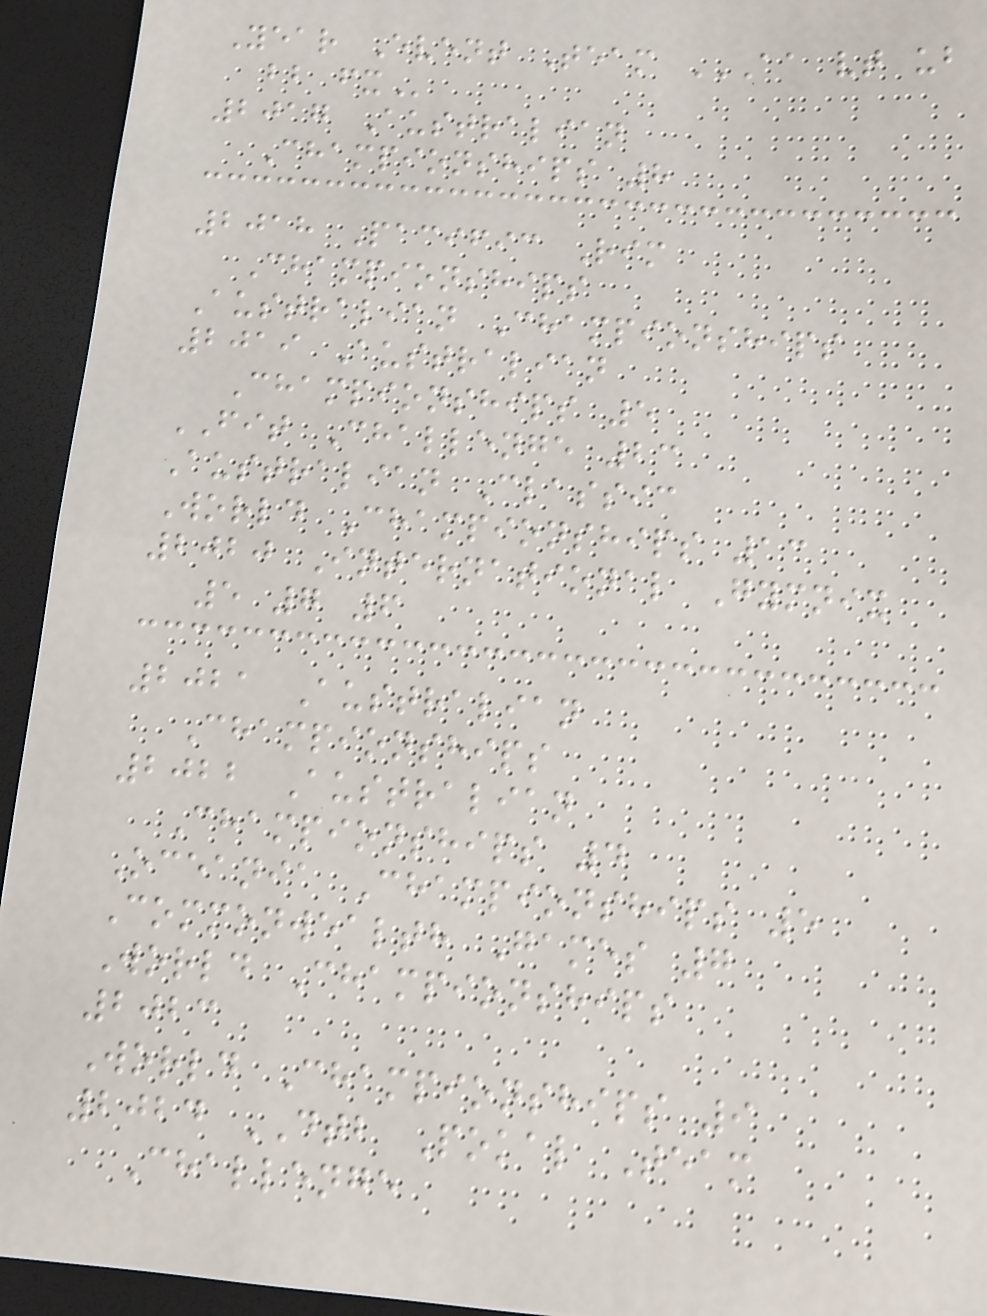Year Event Team AA VT UB
BB FX
2017 Australian
Championships 8
2018 Pacific Rim
Championships
Australian Championships
2019 Australian
Championships 5
FIT Challenge 23
Australian Classic
World Championships 13
2020 International Gymnix
5 7 6
2021 Australian
Championships
2022 Australian
Championships 4
Oceania Championships 5
Commonwealth Games 7
World Championships
2023
World Championships 9
2024 DTB Pokal Team
Challenge
